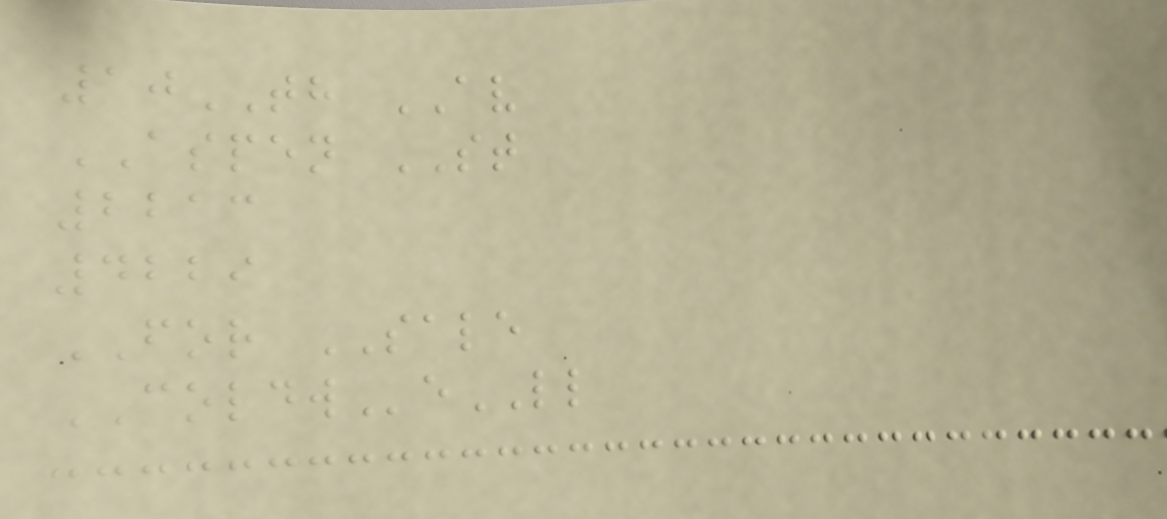10TH AV
ASPEN ST
2213
4229
FOR SALE
COLDWeLL
